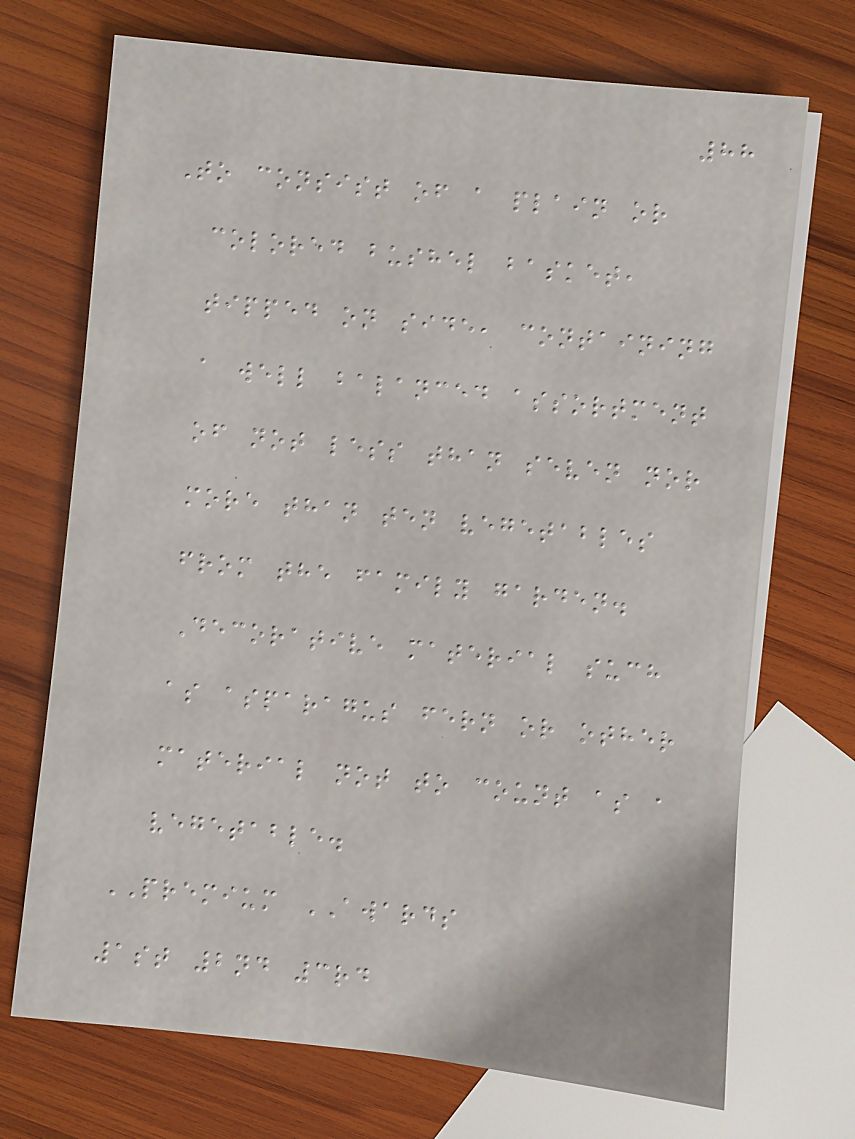88
To consist of a plain or
colored bushel basket,
tipped on side, containing
a well balanced assortment
of not less than seven nor
more than ten vegetables
from the family garden.
Decorative material such
as asparagus fern or other
material not to count as a
vegetable.
PREMIUM AWARDS
1st 2nd 3rd
